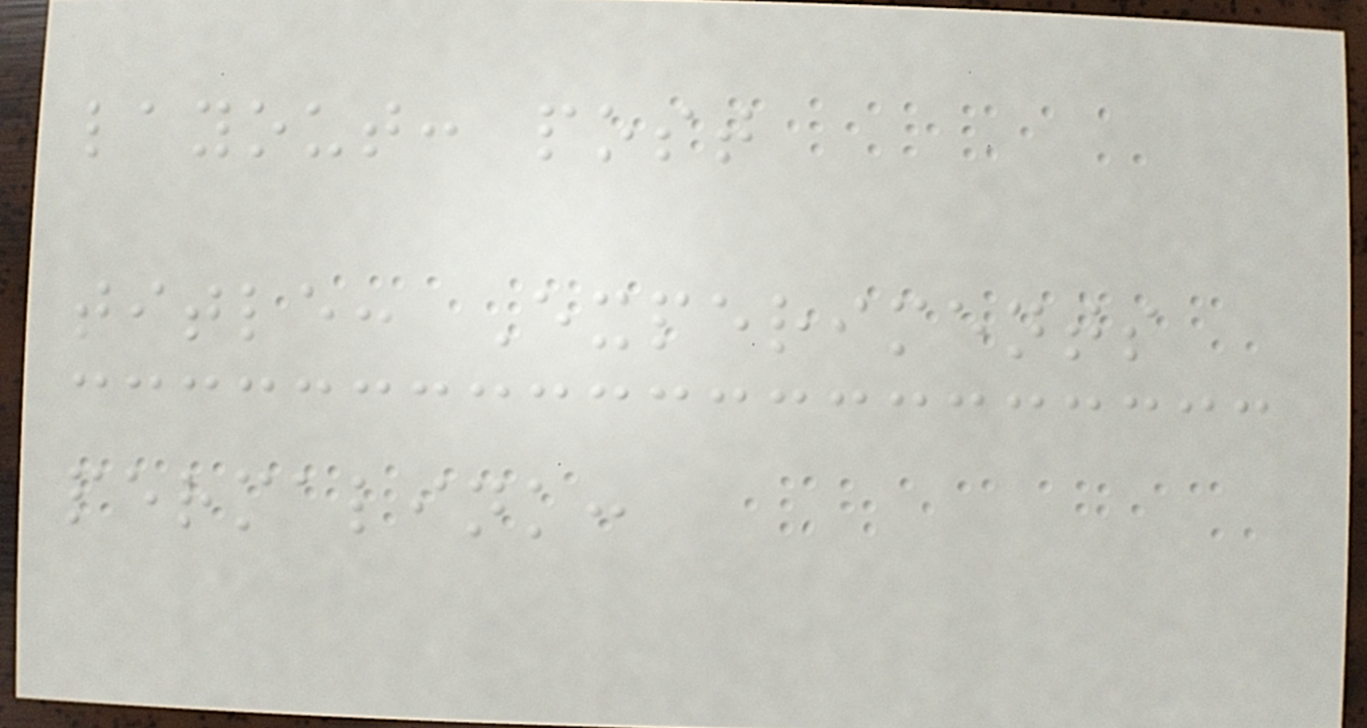layout: post
title: Experiments
permalink:
